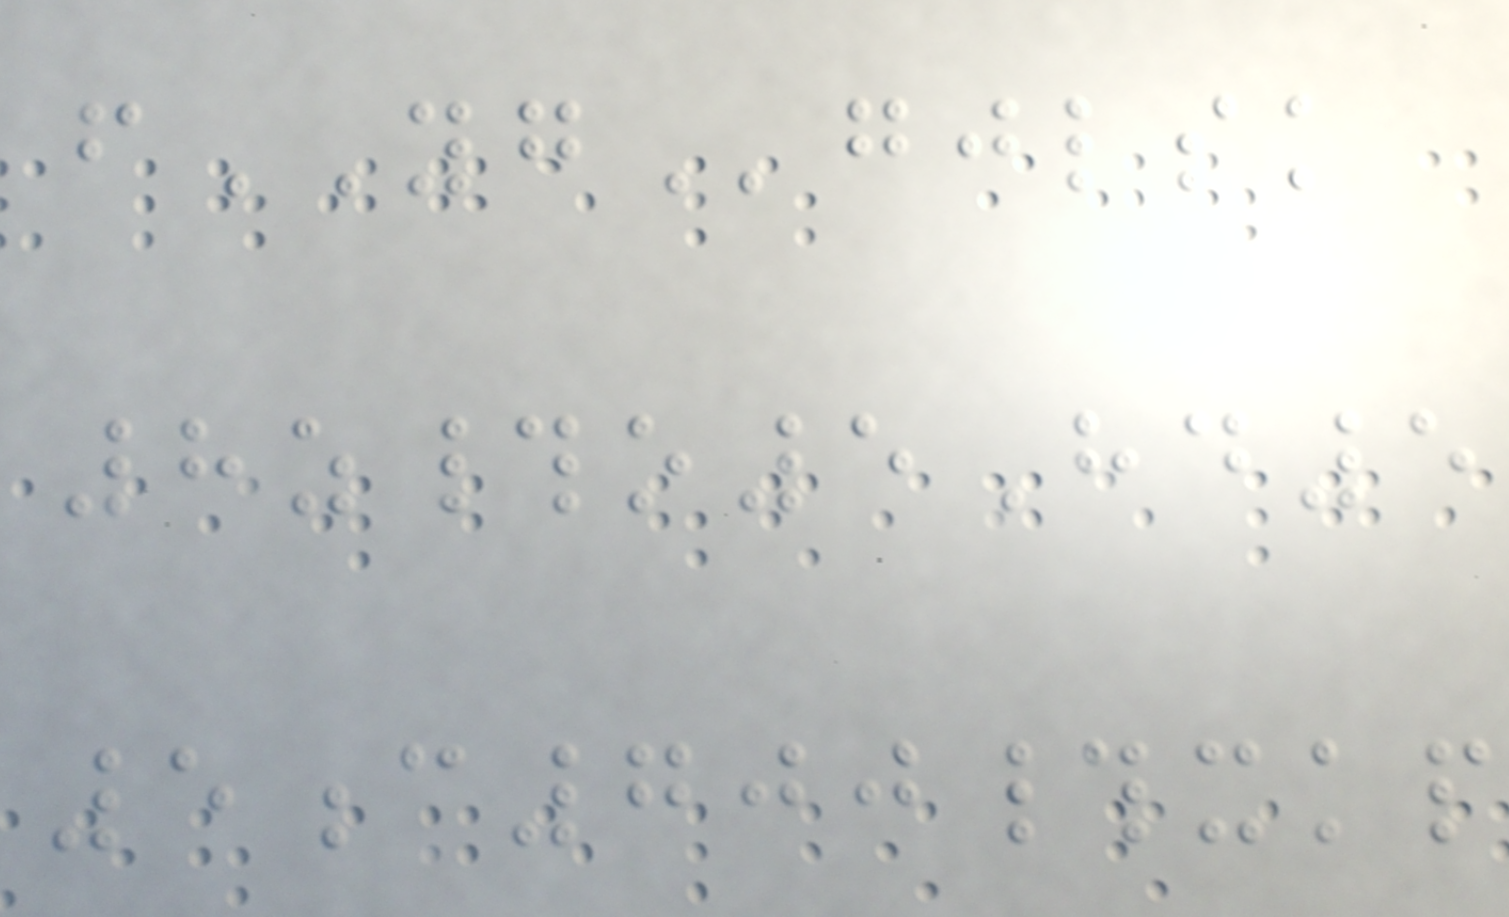fYGgjlsk
8z#o5Hd5
5c700#xkp
